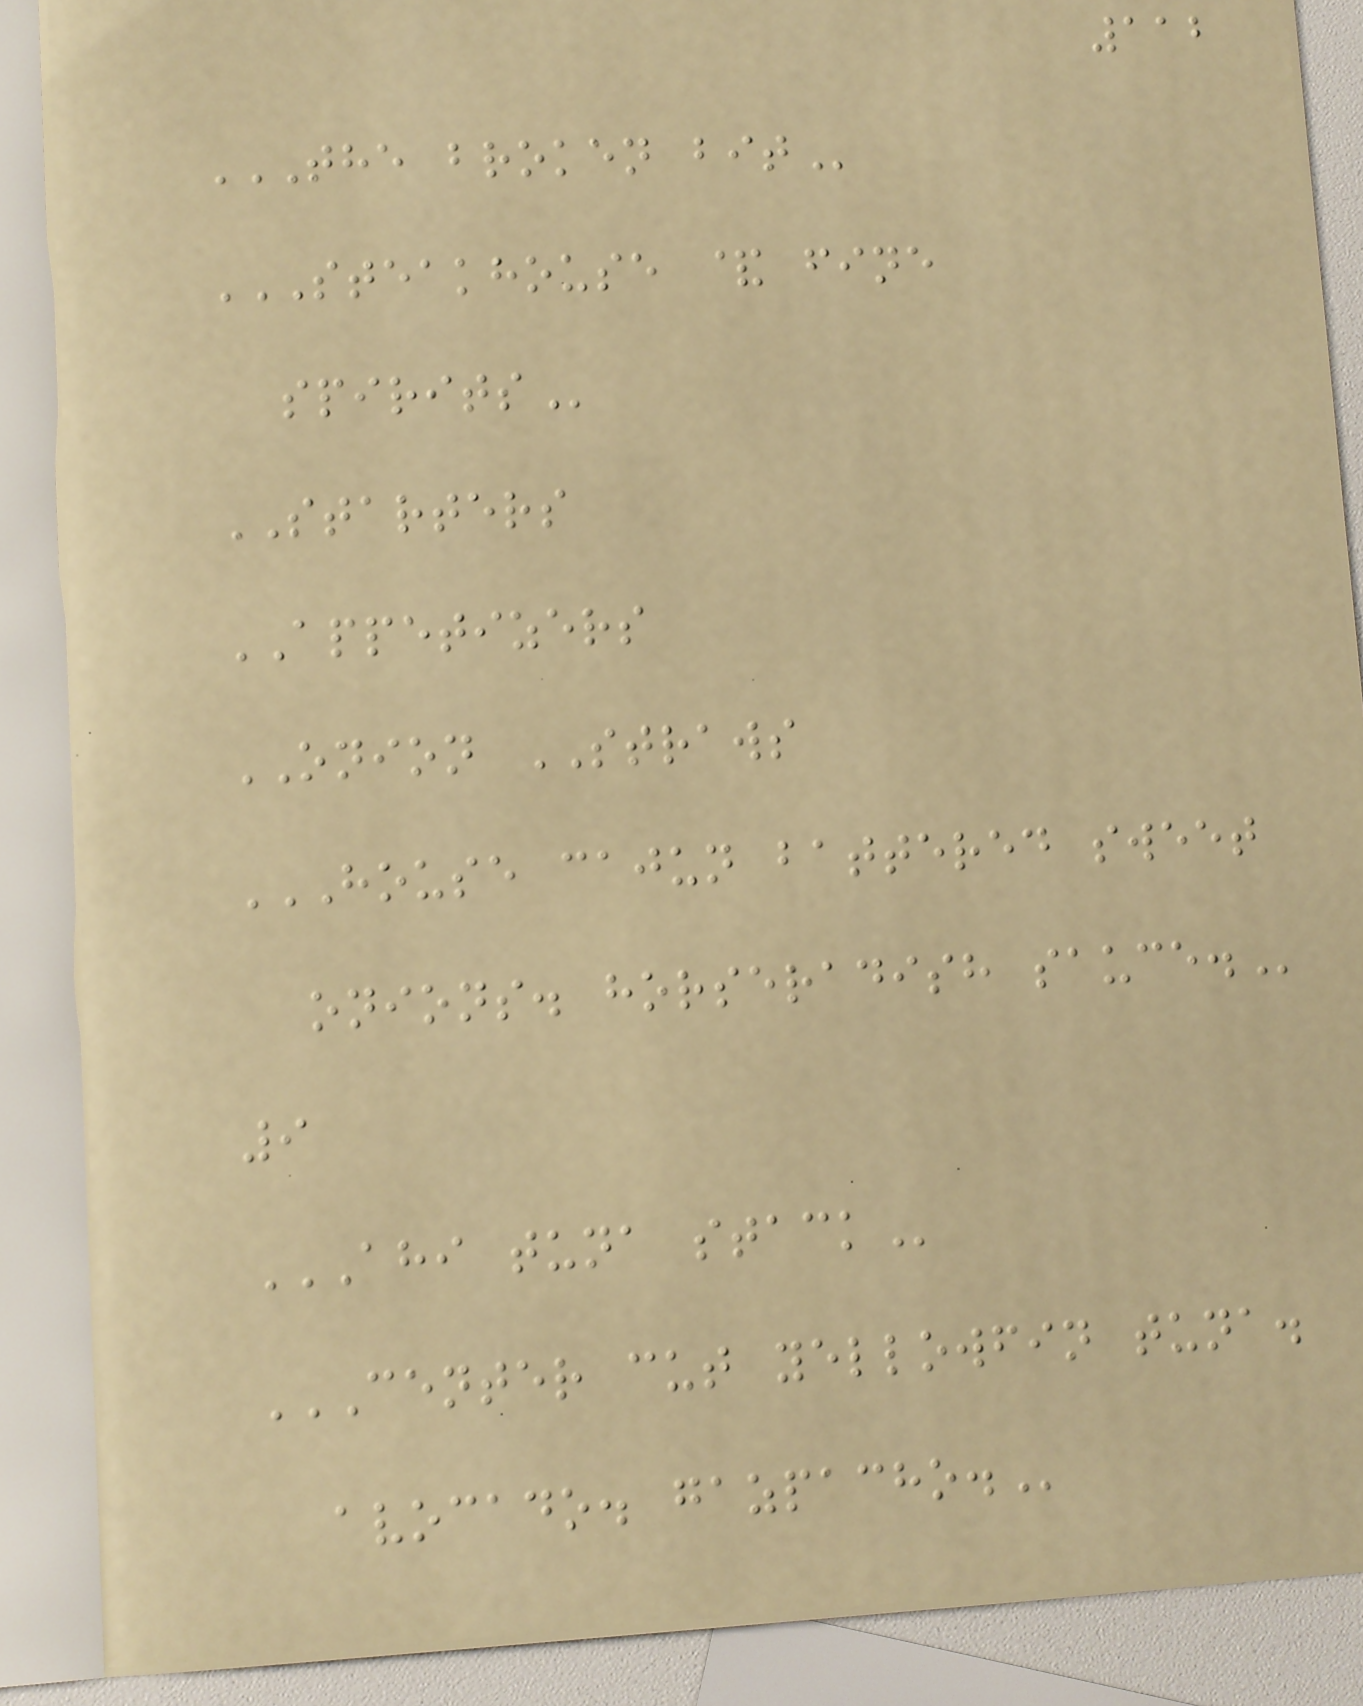112
THE BROKEN BIT
STEAKHOUSE & FINE
SPIRITS
STARTERS
APPETIZERS
ONION STRAWS
HOUSE CAJUN BATTERED SWEET
ONIONS. HORSERADISH SAUCE.
9
AHI TUNA STACK
CENTER CUT YELLOWFIN TUNA.
AVOCADO. GAZPACHO.
